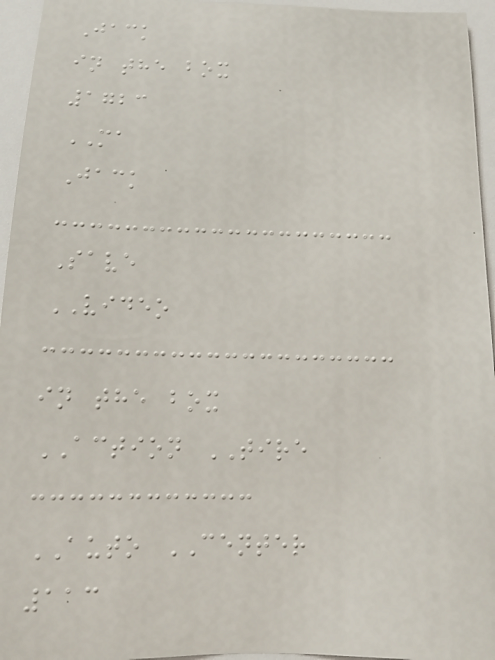Jack
in the box
1723
MA
Jack
Save
VIDEO
in the box
ACTION TIRE
AUTO CENTER
113
